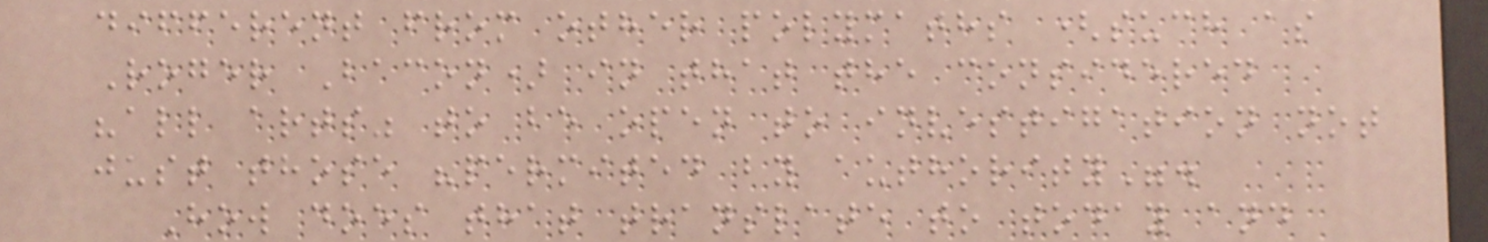different from other polymaths (such as
Roger Bacon) in that the considered
"all arts" to be open to investigation not
just those "permited by authority".
How does that translate to today and
